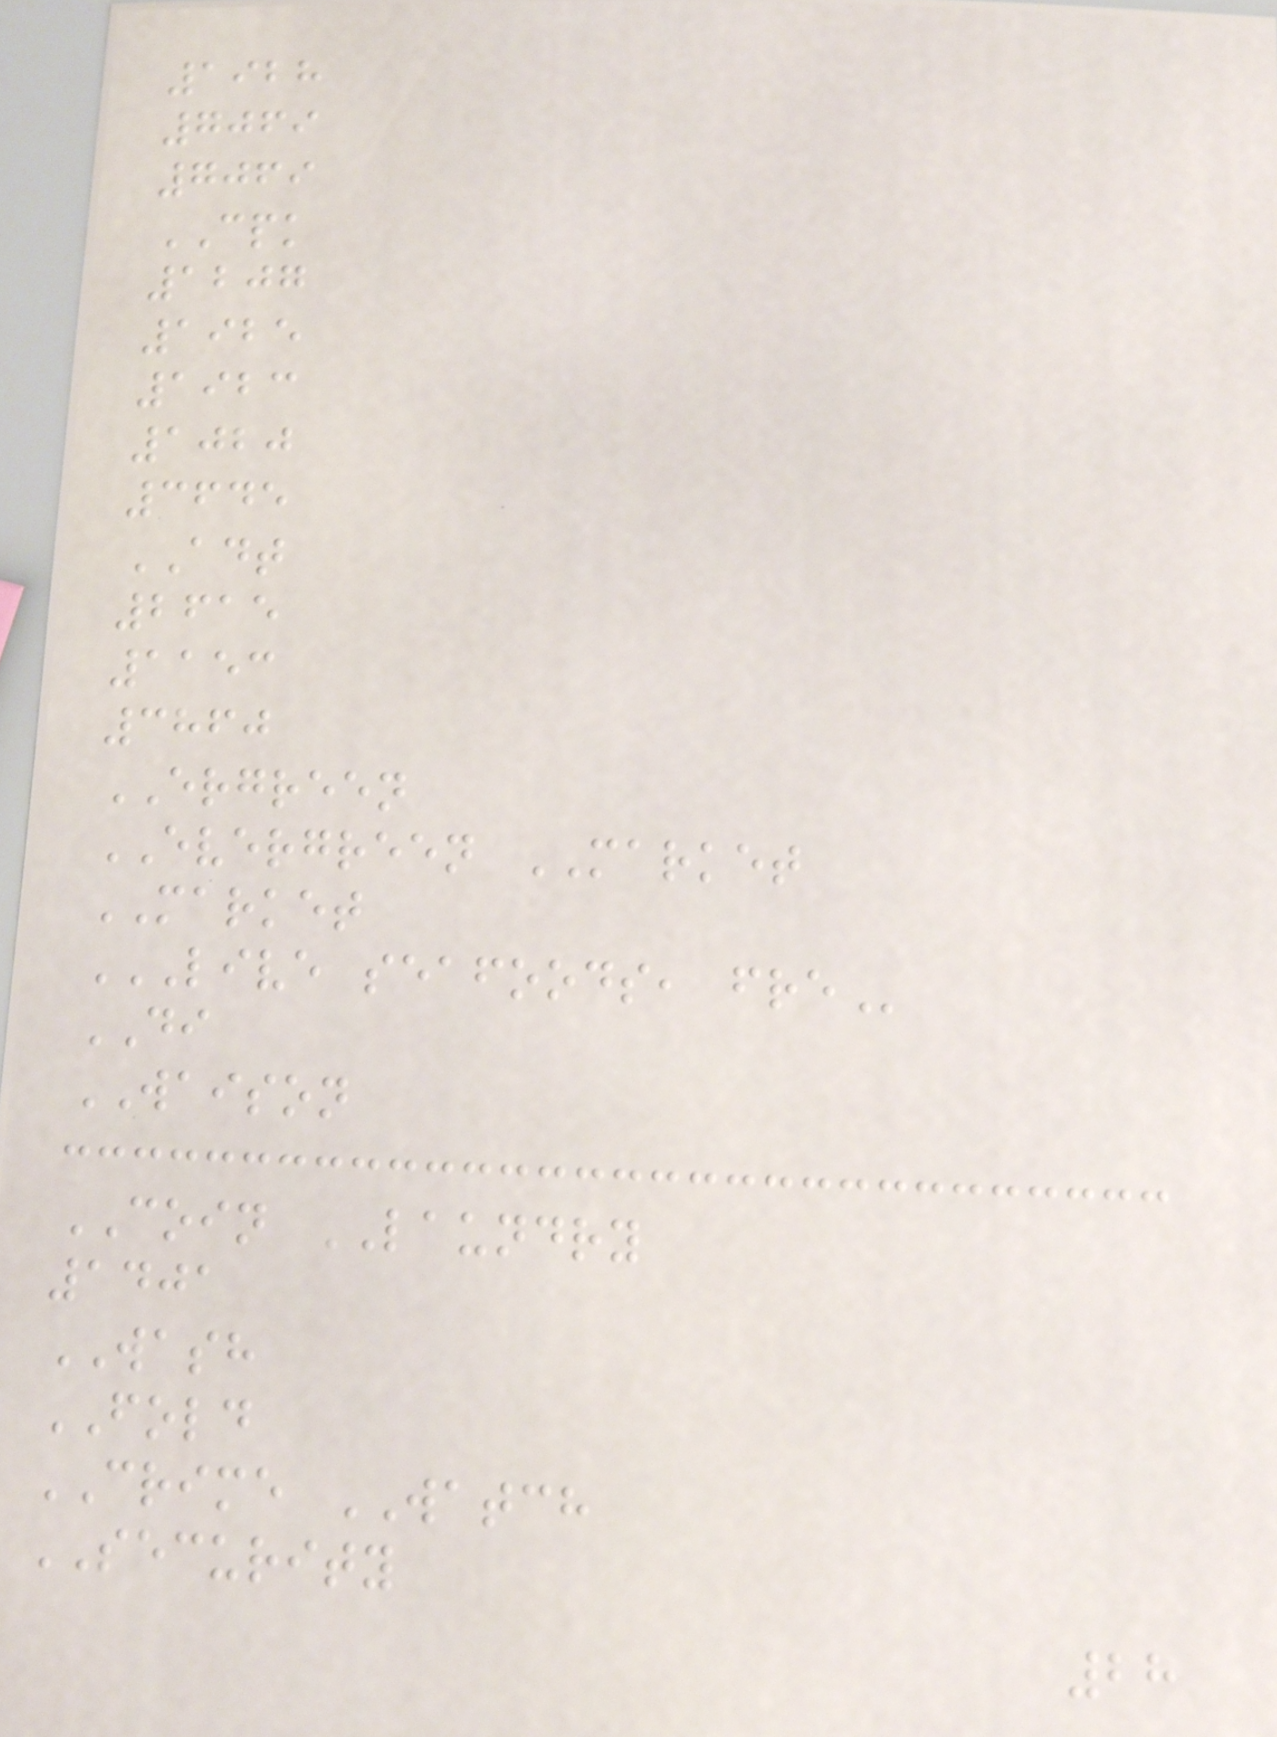1928
7069
7069
CPK
1207
1925
1923
1020
3645
ADT
2615
1153
3860
ERGREEN
EVERGREEN MARKET
MARKET
LIVE SEAFOODS, FRE
DI
WAISON
COIN LAUNDRY
1401
WASH
FOLD
CRIME WATCH
SECURITY
28
